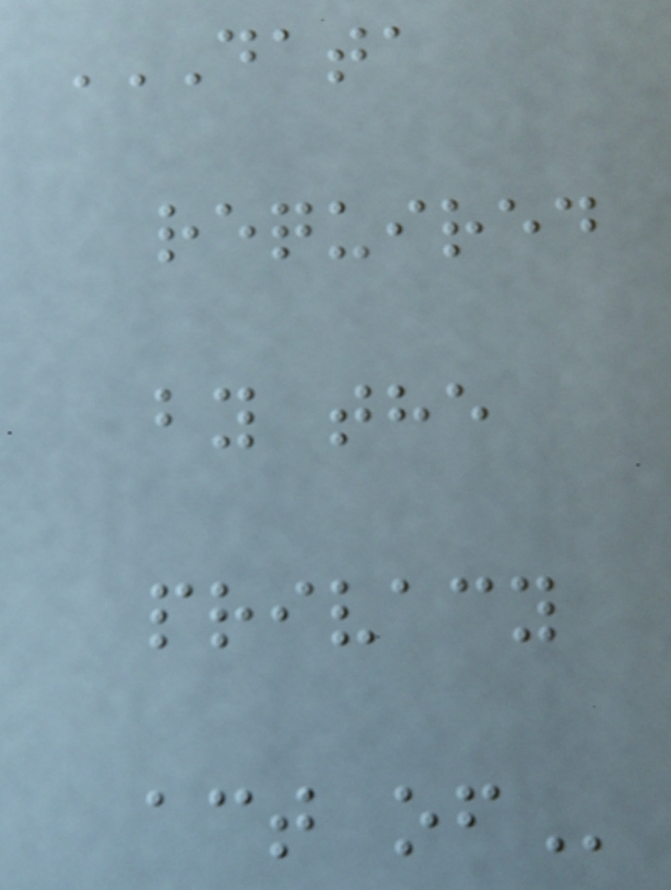DATA
REQUIRED
BY THE
PRIVACY
ACT OF
